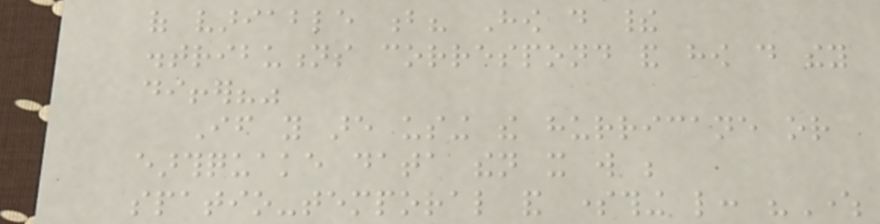of variable b? How do their
distributions correspond and how do they
differ?"
If you are using the hurricane or
earthquake data then it will be
spatio-temporal and something like: "Where
